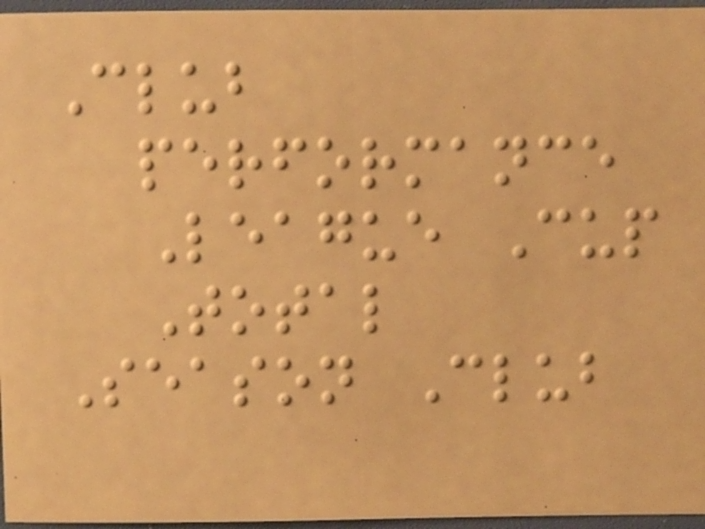Club
performance
League Cup
Total
Season Club
